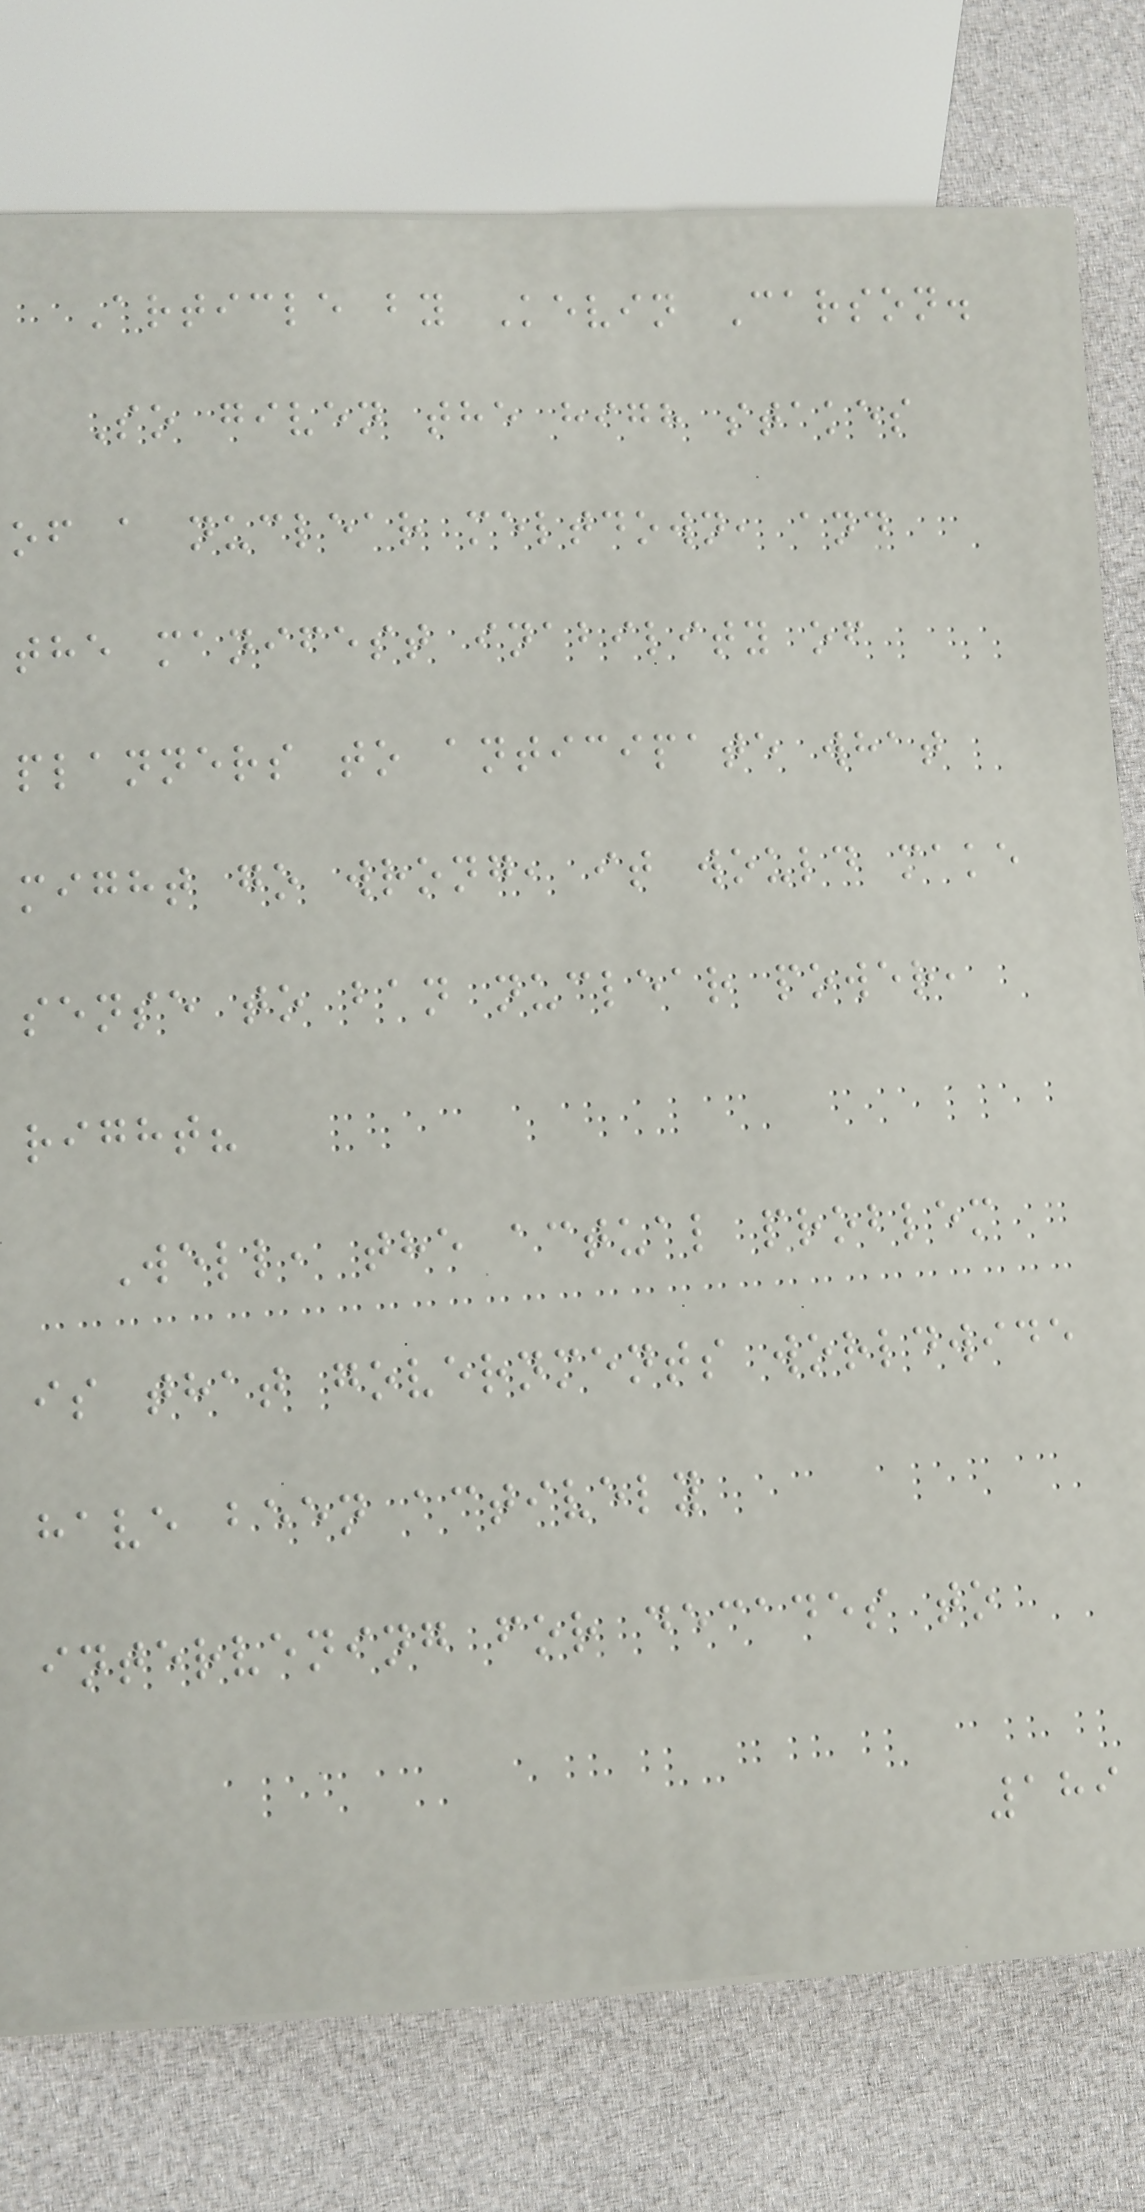Article by Kevin Carson.
So given the high stakes
of a nuclear meltdown, and
the manifest inability of
planners to anticipate what
might go wrong, it would make
sense to ban nuclear power,
right?
Well, the actual problem
is that governments worldwide
have been actively
intervening for decades to
189
